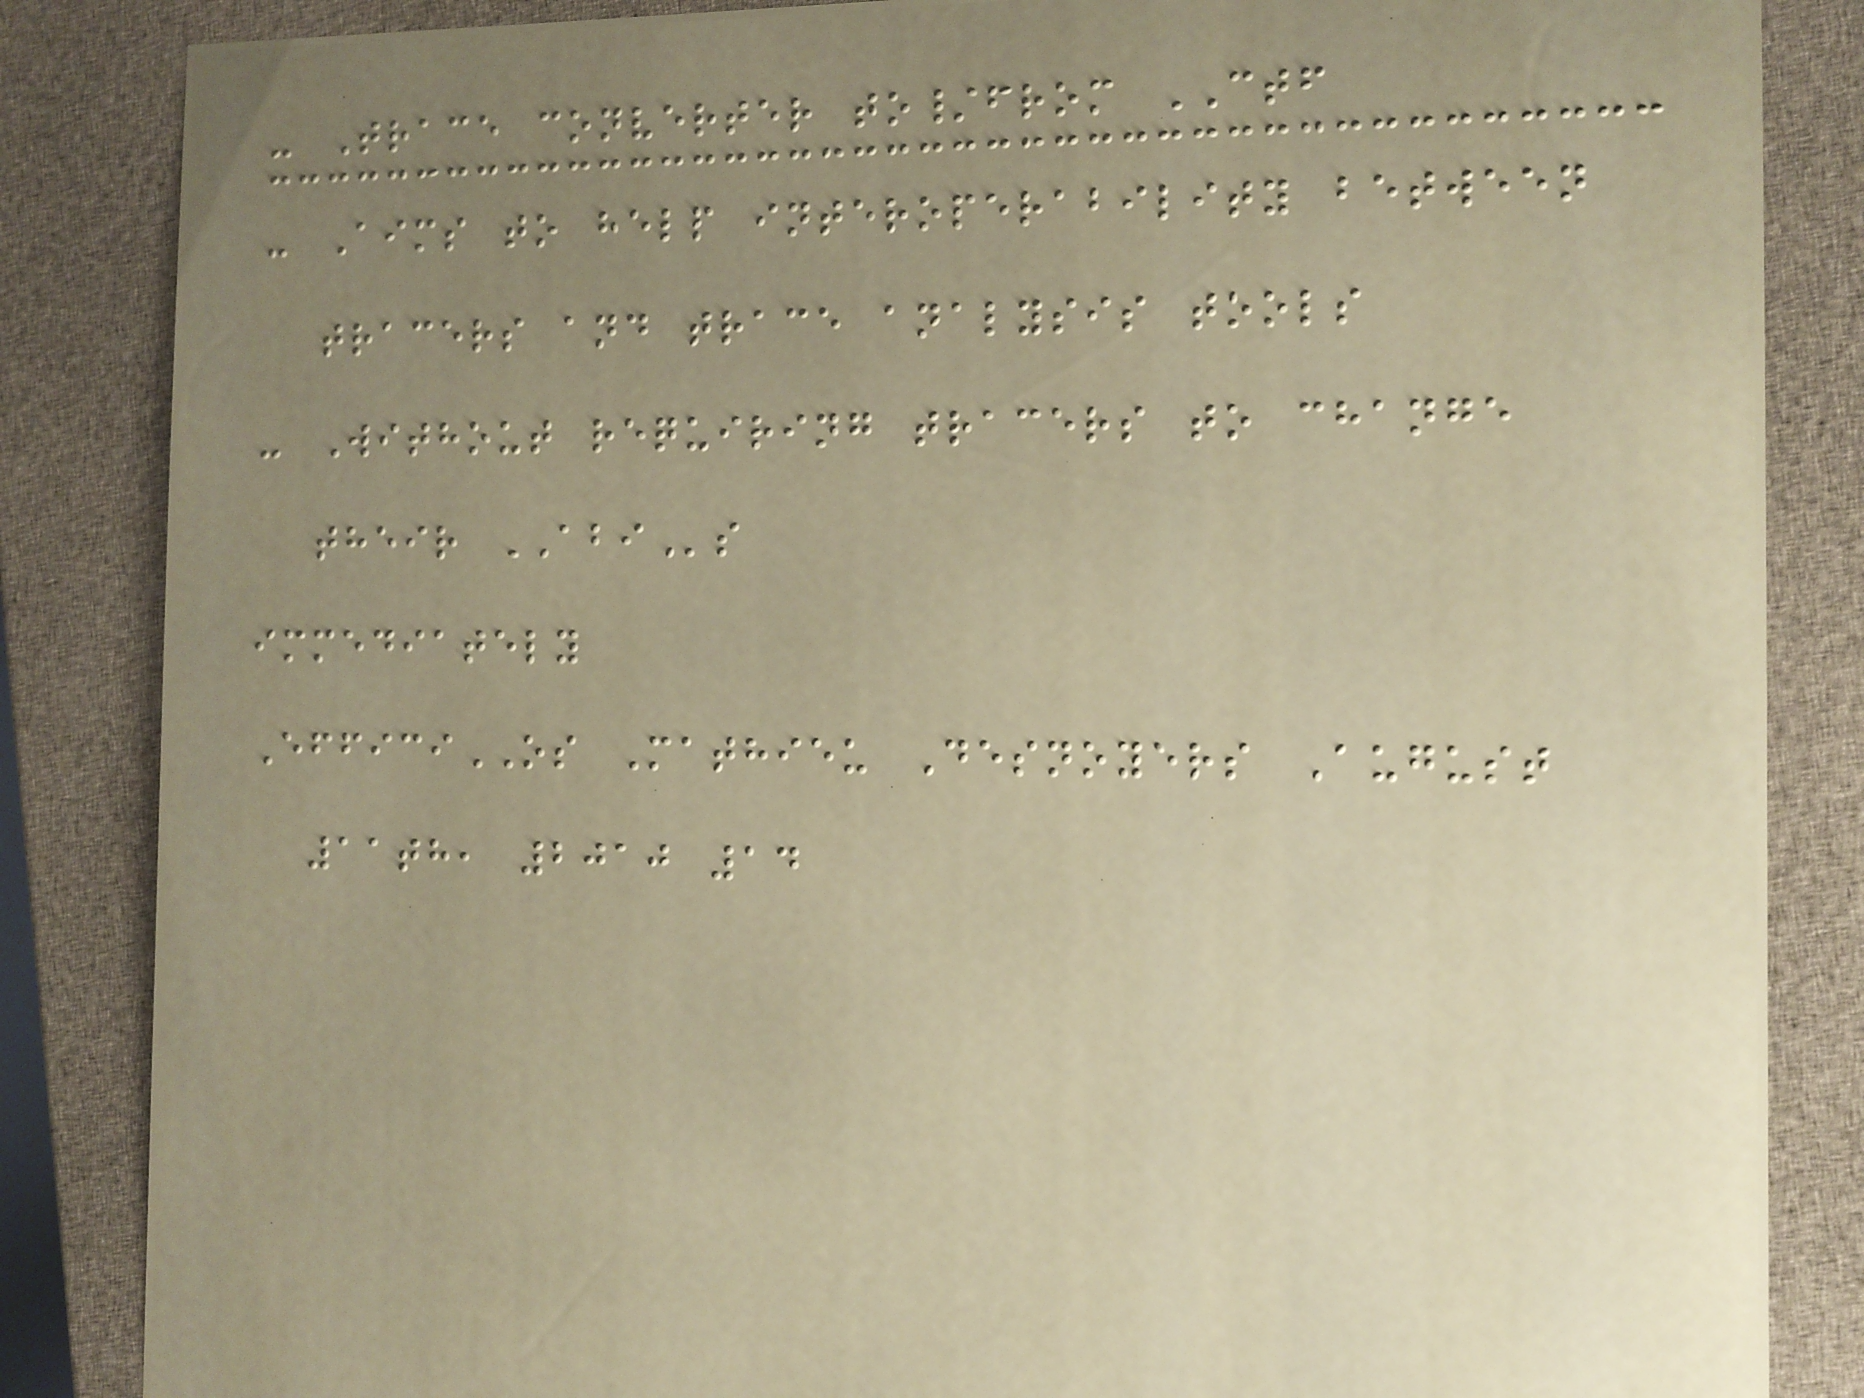- Trace converter to/from CTF
- Aims to help interoperability between
tracers and trace analysis tools
- Without requiring tracers to change
their ABIs
immediately
EfficiOS Mathieu Desnoyers August
11th, 2010 14
